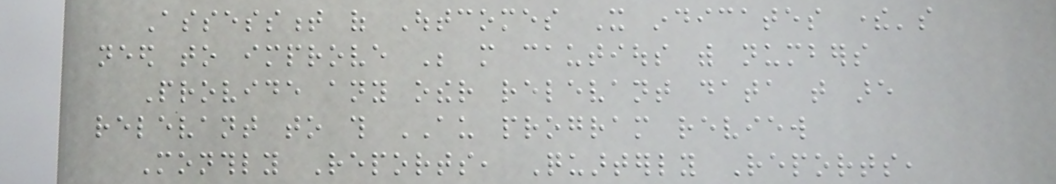Assessment of Outcomes It indicates there's
need to improve Be more cautious with numbers
Provide any other relevant data that are
relevant to this AU program review
Monthly Reports, Quarterly Reports,
